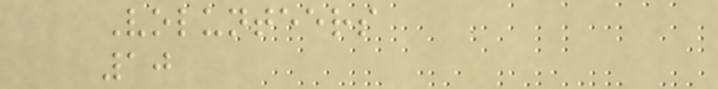Volunteers
10
